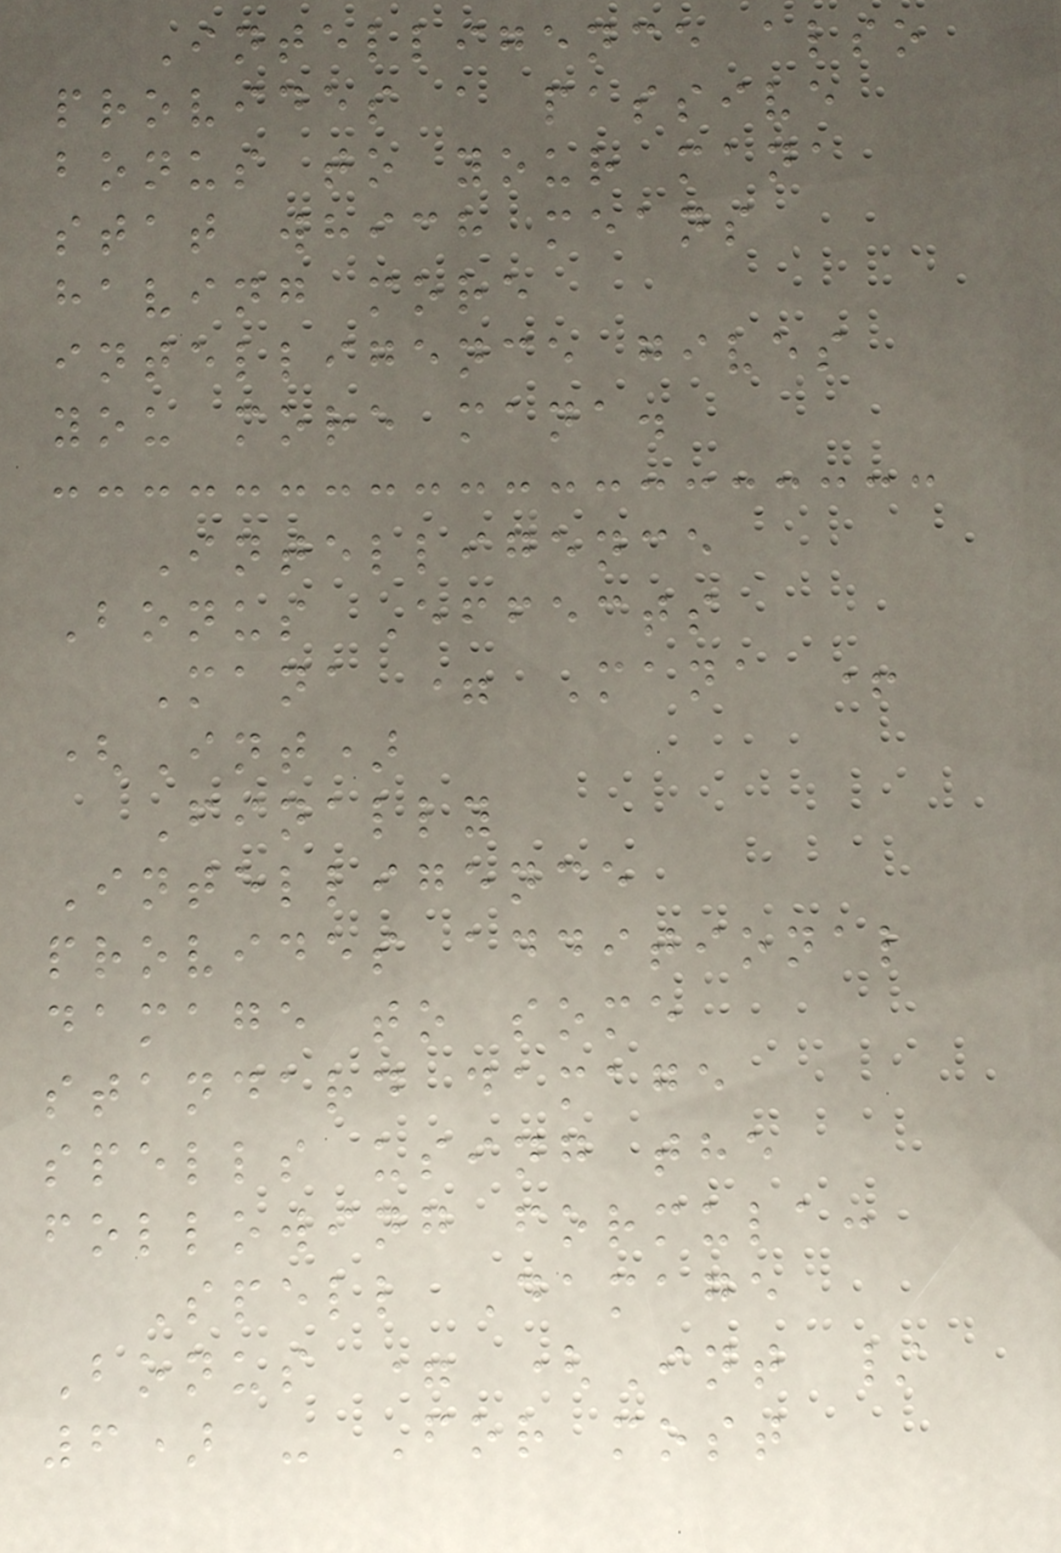Intelligence also
provides a passive
bonus to your mana
stat which means
having more
intelligence gives
you more mana.
Intelligence
Bonus Effects
Mana = Mana +
(Int)
Finally
Intelligence
provides additional
damage to some
standard damage
spells using the
following formula:
Spell Damage
Bonus = (Int /
6) - For most
